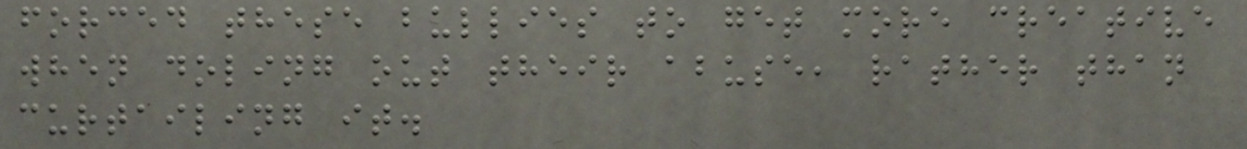forced these bullies to get more creative
when doling out their abuse, rather than
curtailing it.
